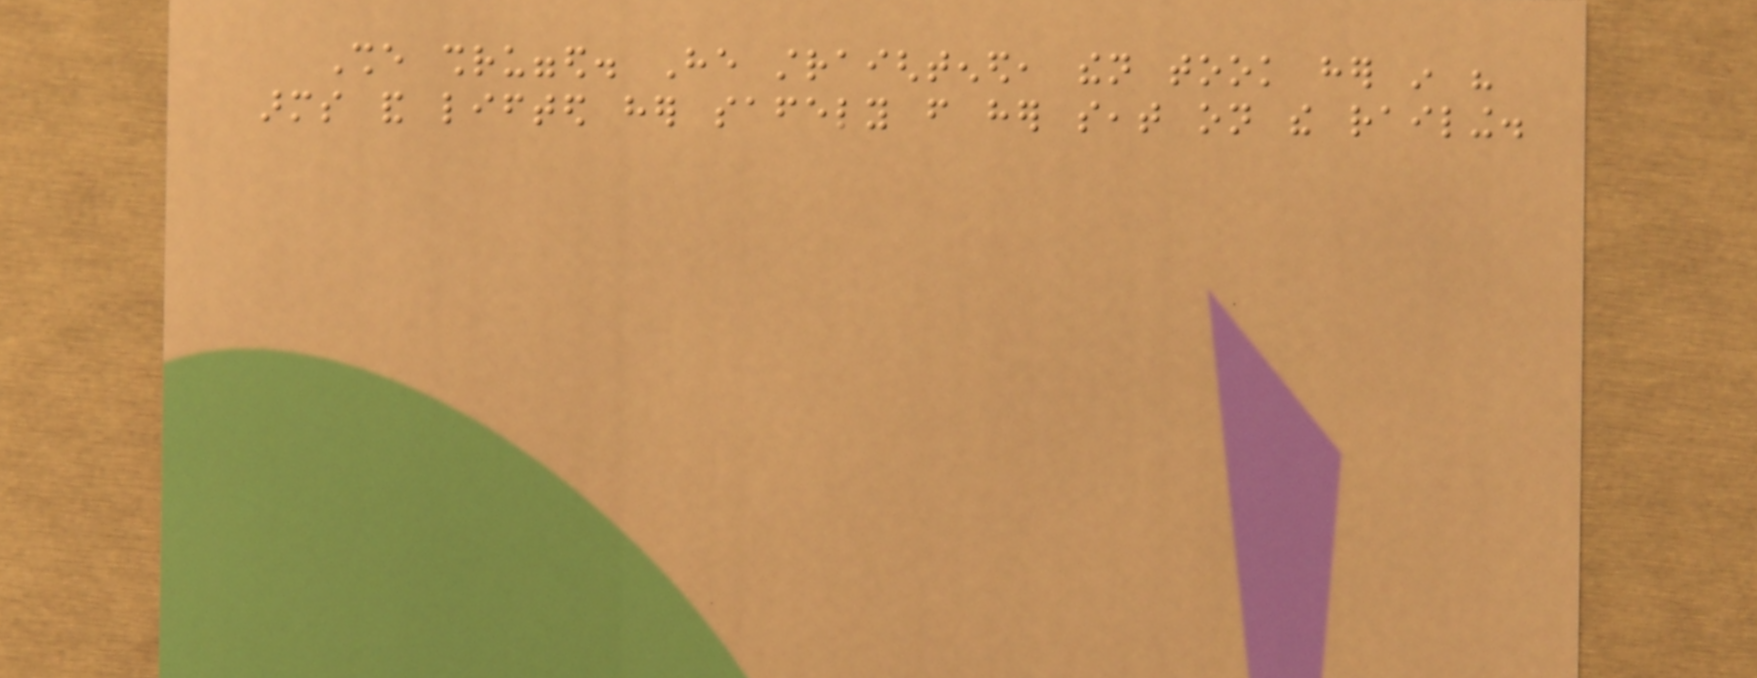She shrugged. He straightened, then took her in his
arms and lifted her safely from her seat on the railing.
